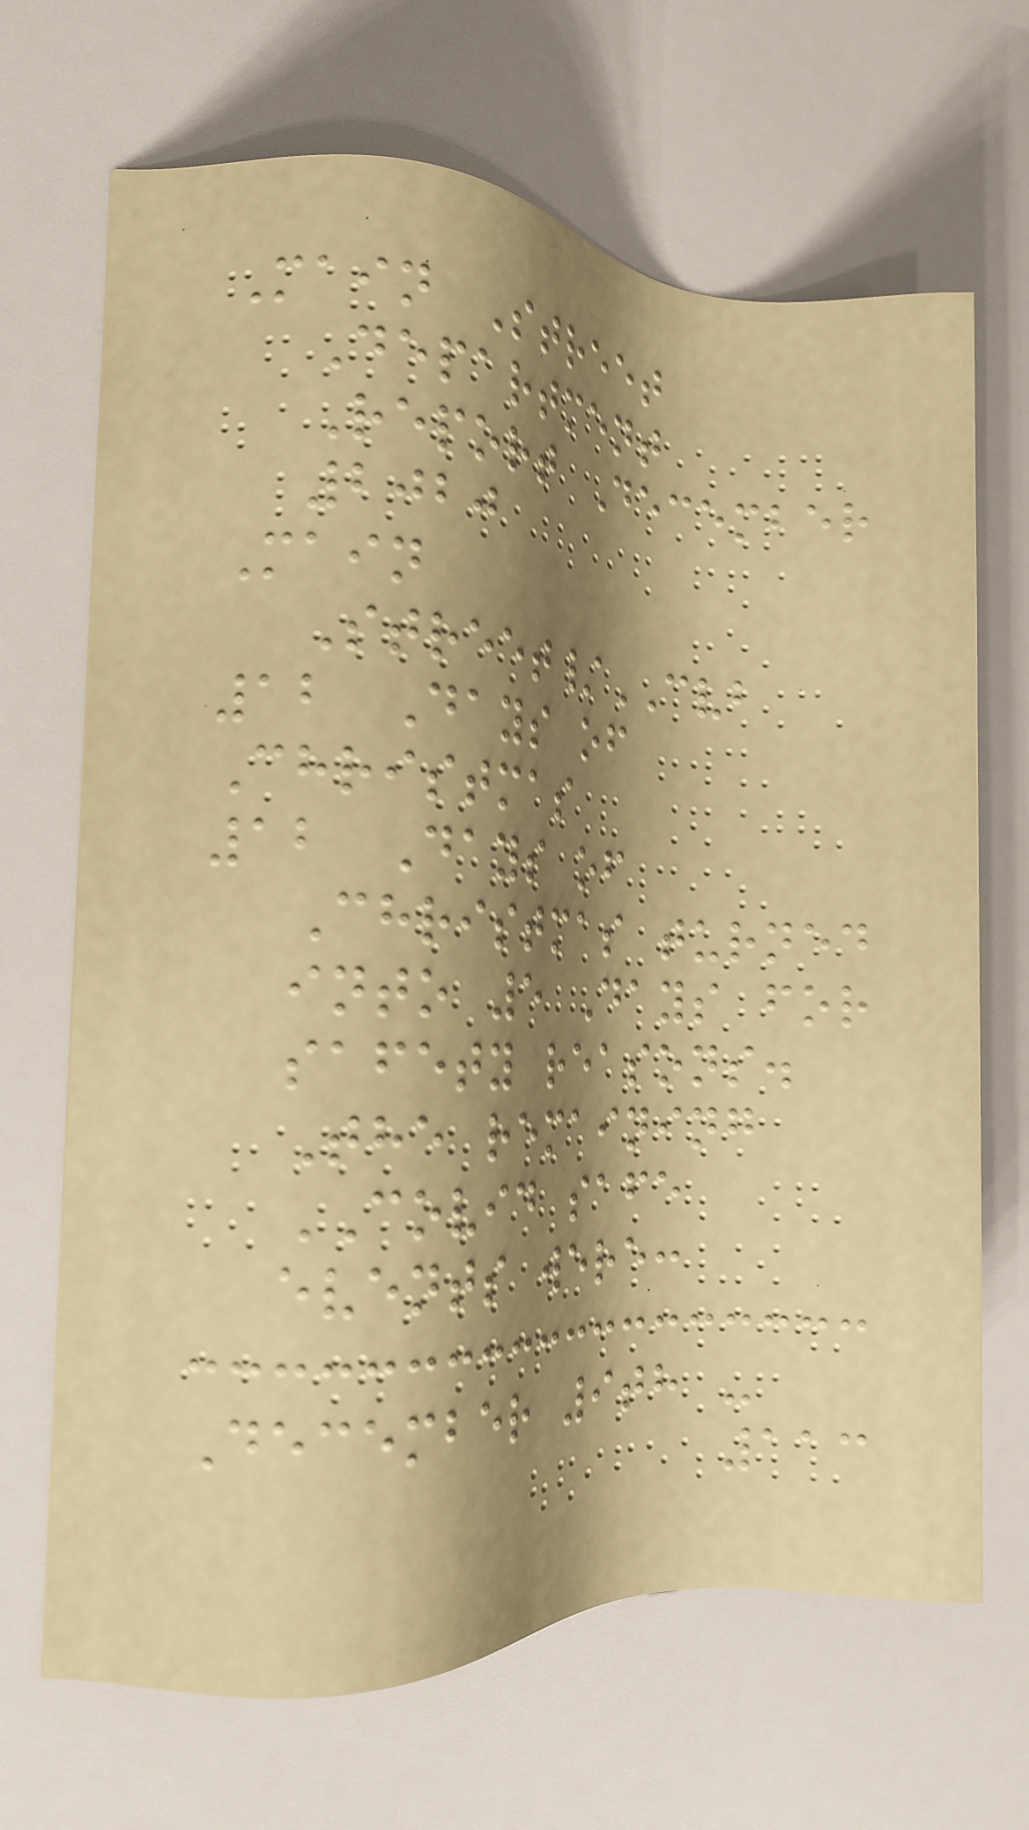Main Street
Department
Report December
2020
Main
Street/CVB
12 Days of
Christmas
12 Days of
Christmas turned
into 5 Days for
safety reasons.
The remaining
COVID safe
events were:
December 9th -
113
